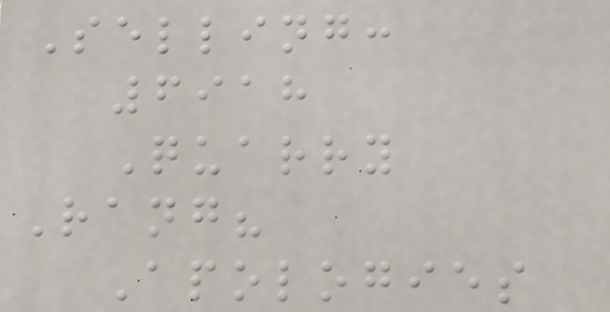Selling:
6918
Quarry
Rang?
Apologies
